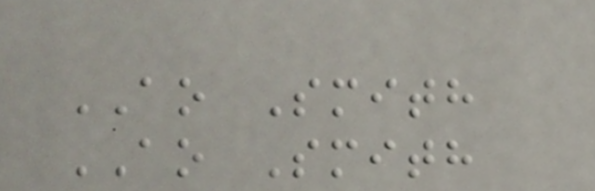AO Smith
AO Smith
